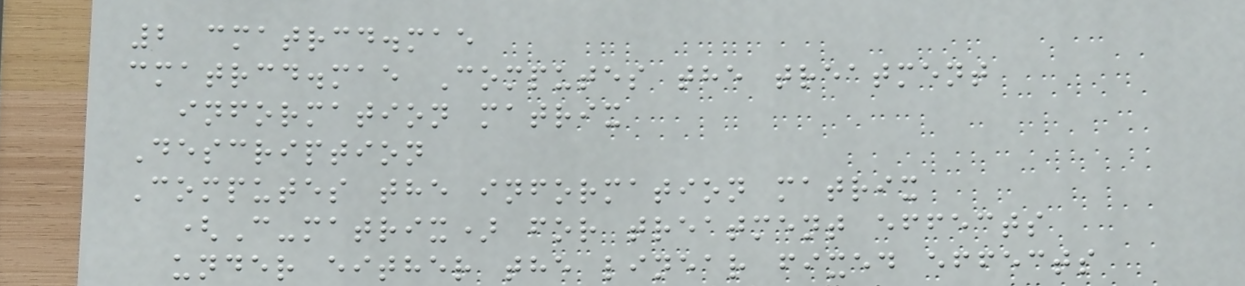2 cmatrcd.mae
cmatrcd.mae Computes the treatment
information matrix
Description
Computes the information matrix
(C-matrix) for treatment effects
under either the linear fixed effects
